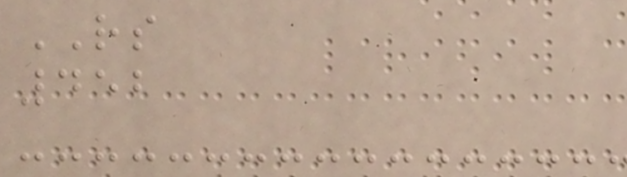RS
452
